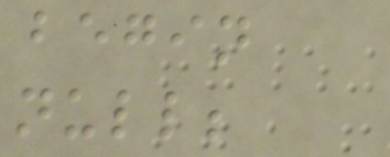begin
null;
